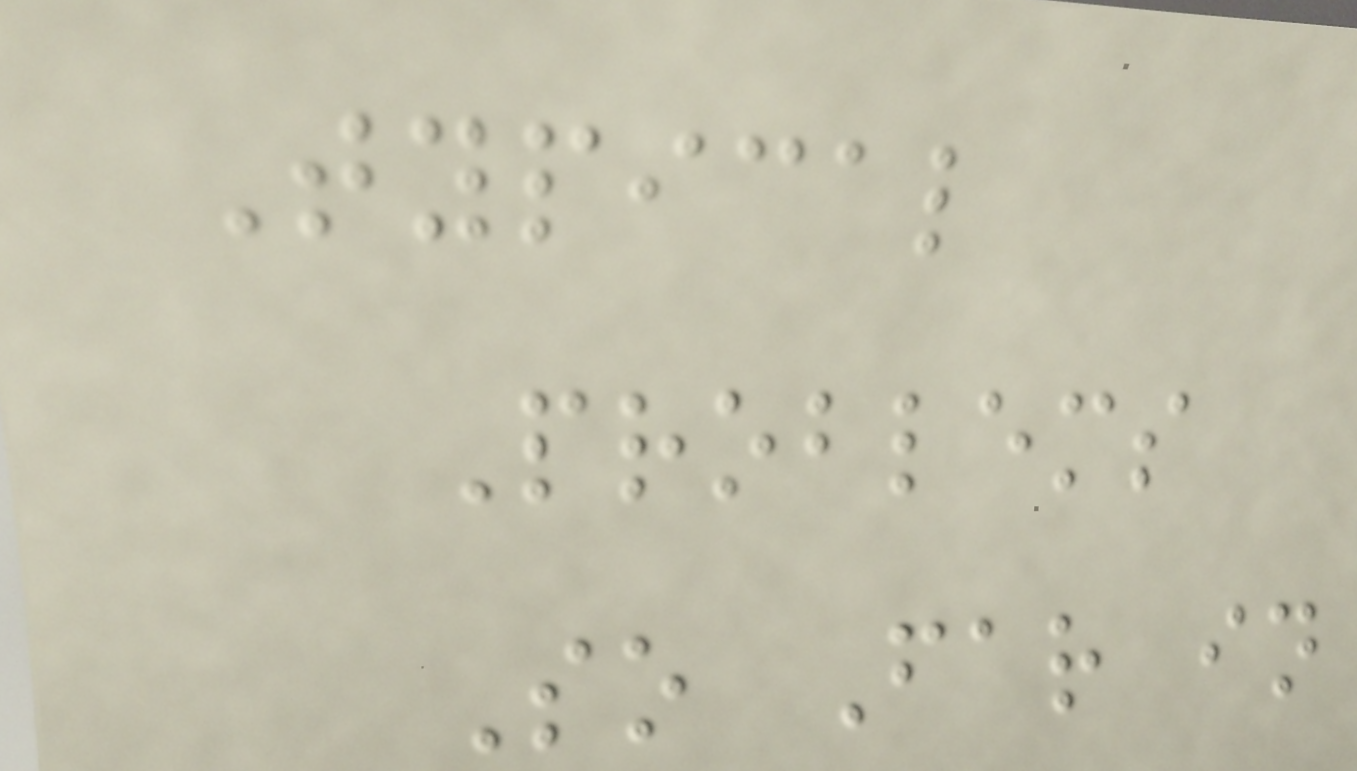Typical
Problems
So Far in
